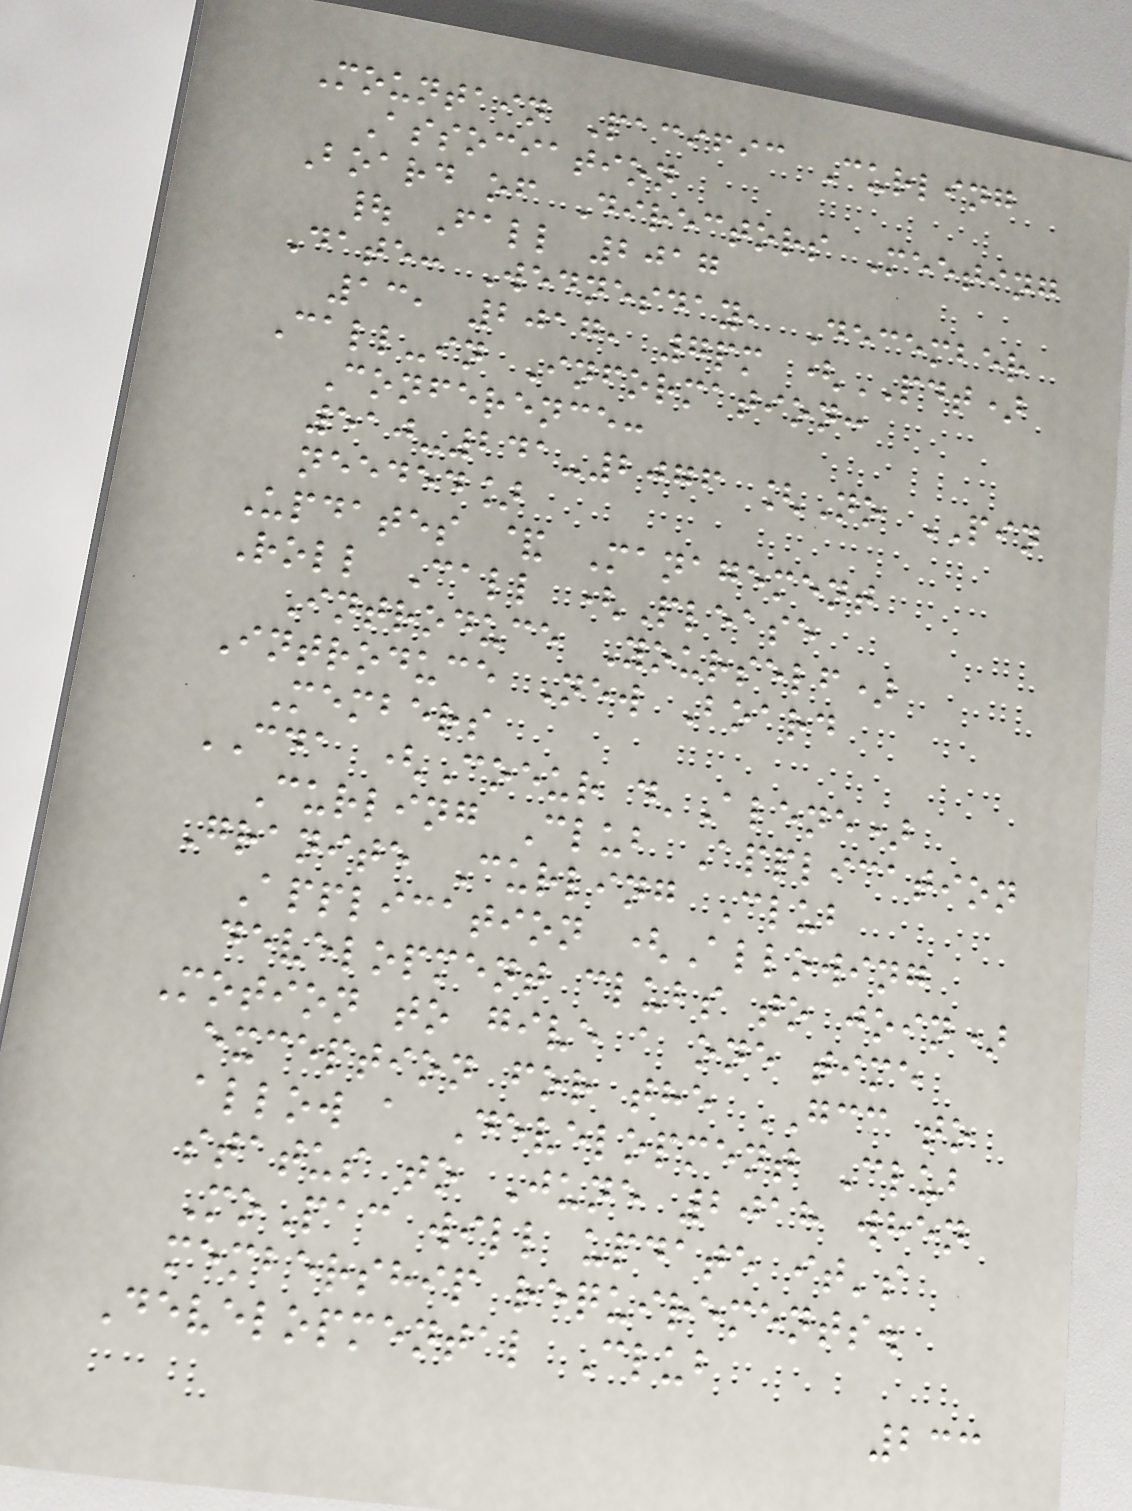Mountain Pacific Curling
Association
Board of Directors Meeting
| Fall 2017
Date: Wednesday, December
13, 2017, 7pm (PDT)
Call-in Information:
Conference:
510-241-2076 [No PIN
needed]
Updates & Management
Roll Call (Please
Introduce Yourself)
Introduce New Board
Members
CDA (Coeur d'Alene)
Curling Club Application
Granite Curling Club
Application (Allowing
development clubs to join)
Motion to give a one time
exception for the GCC to
allow a Development Club
status to June 2018 when
MoPac will update it's
membership requirements.
Developmental Club
233
